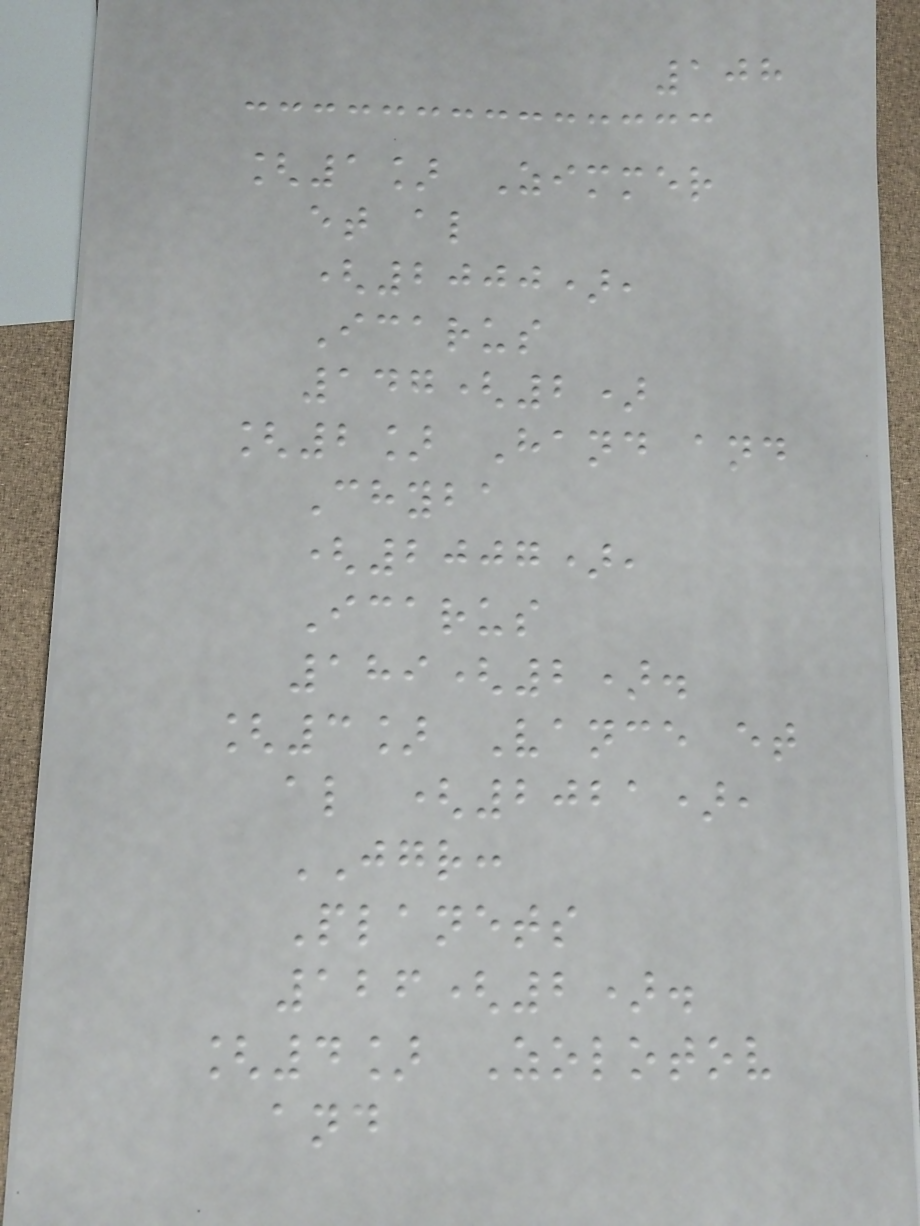108
[1] Zimmer
et al
(2000),
Icarus
147(2)
[2] Hand and
Chyba
(2007),
Icarus
189(2).
[3] Vance et
al (2021),
JGR:
Planets
126(2).
[4] Zolotov
and
